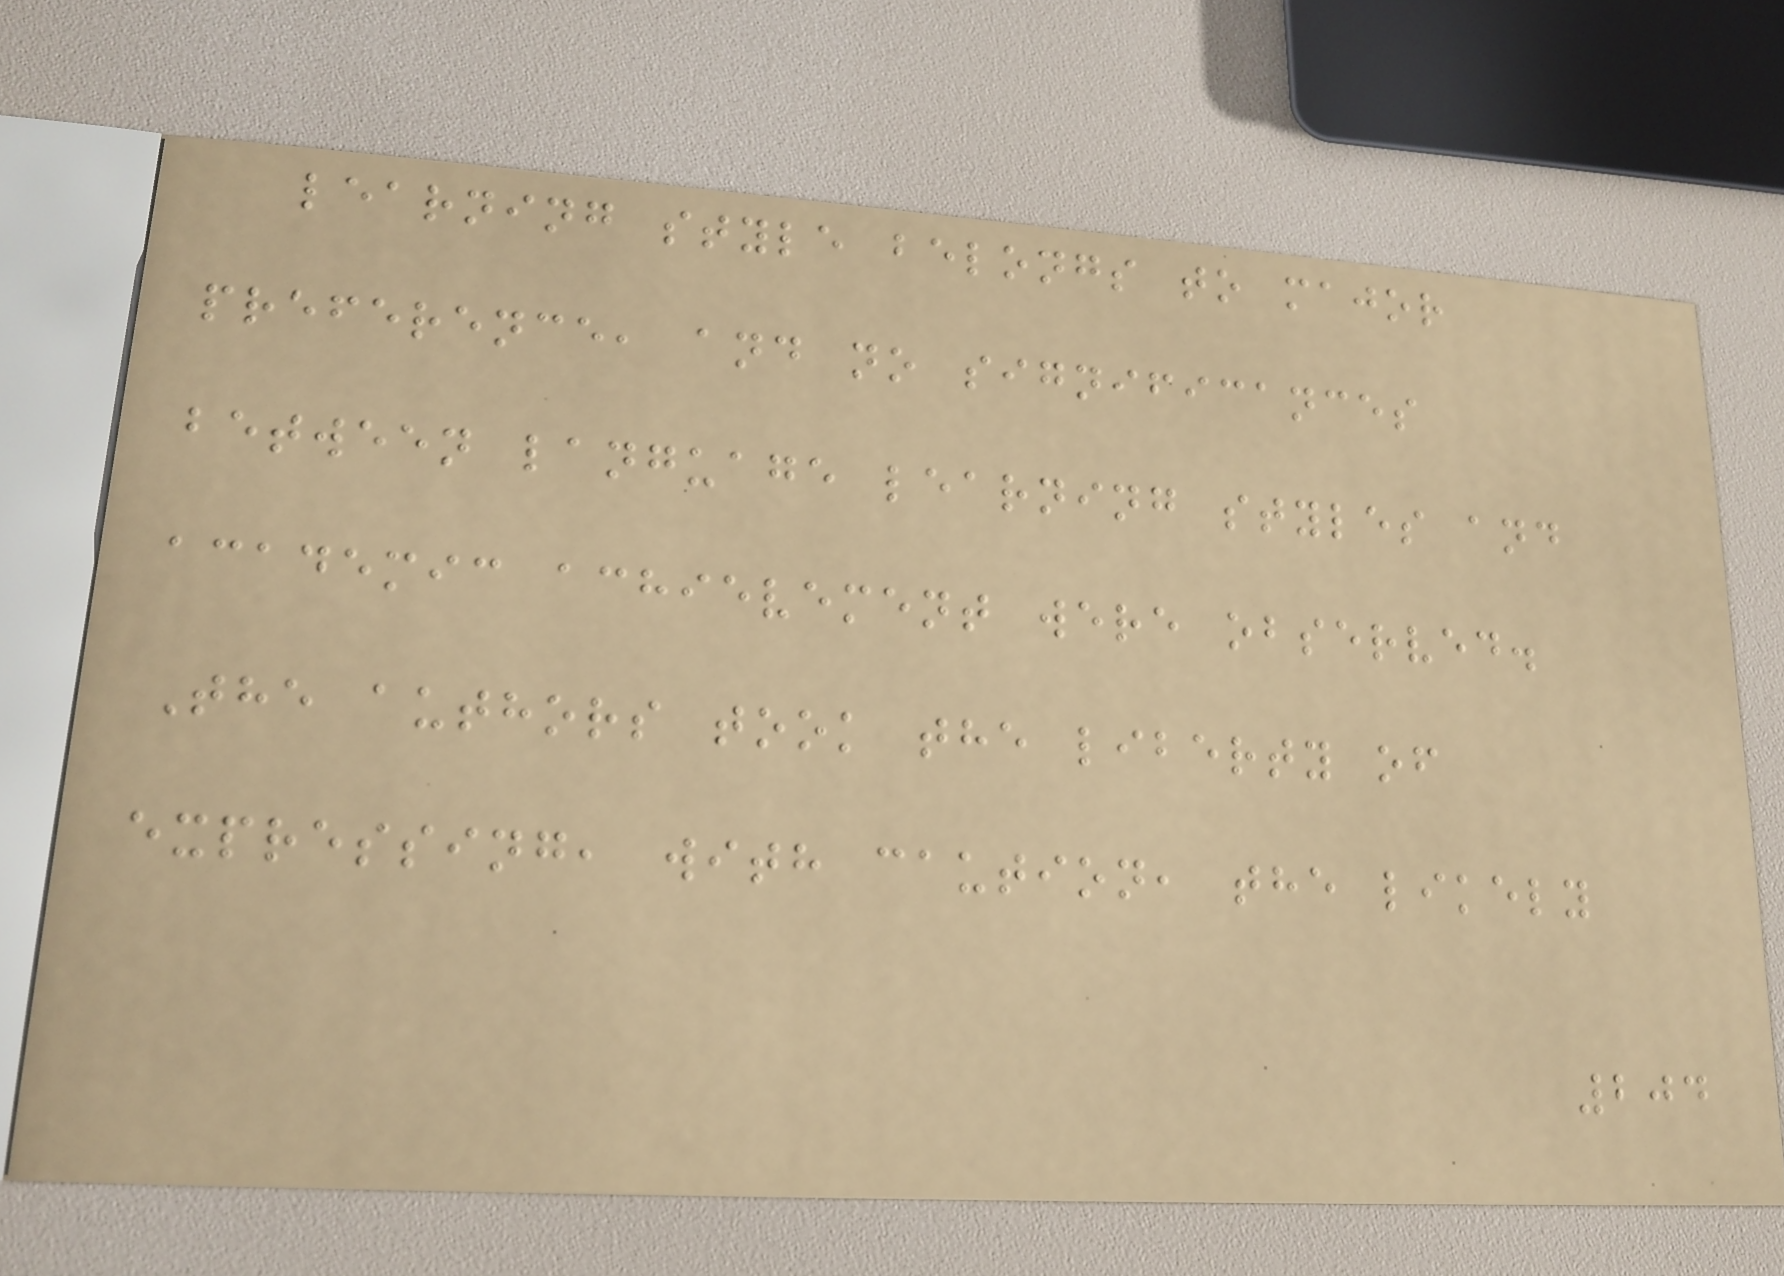learning style belongs to major
preference, and no significances
between language learning styles and
academic achievement were observed.
The authors took the liberty of
expressing, with caution, the likely
204
